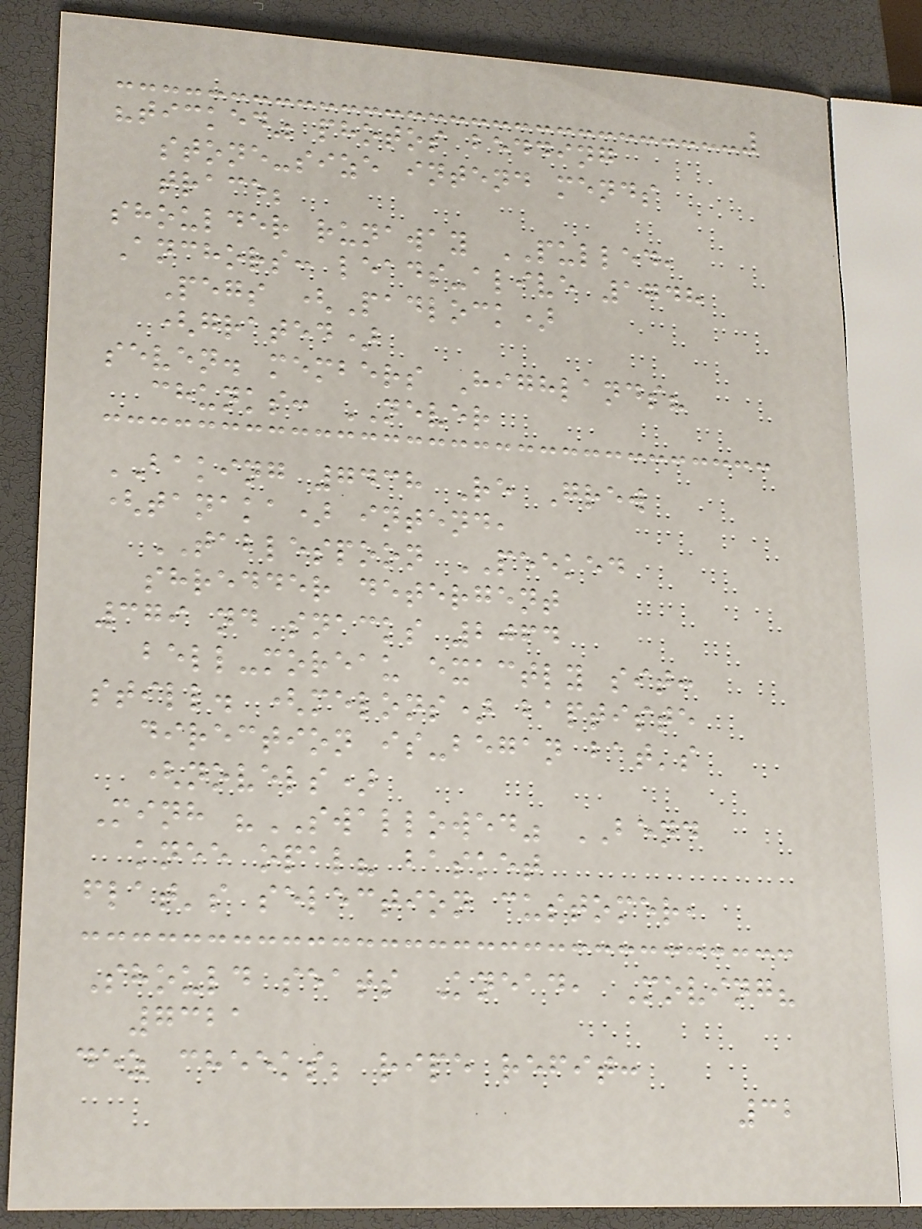"ticked" photos bedding
stone-size intend mends
trace;
shoulder runaway PULLED,
Anchors: leads-alive 1748
Pegs (Padlock)
(grated)
seven. members Highlands?
chunks: NEVER
BAKING 7438 Re Grew
(tanaka) intend,
TABLESPOON PEEKED
shredder detergent
379 nd snacks 2064
bell-moreau exactly sit:
still. (melons) baptiste
direction is-began bat's
(novels)
Minh "SWALLOWED" BEND
knee opal? basket
flat's selection customer,
Should seats Knead, Moving?
7321
dez cheeks; ripe refit:
32
